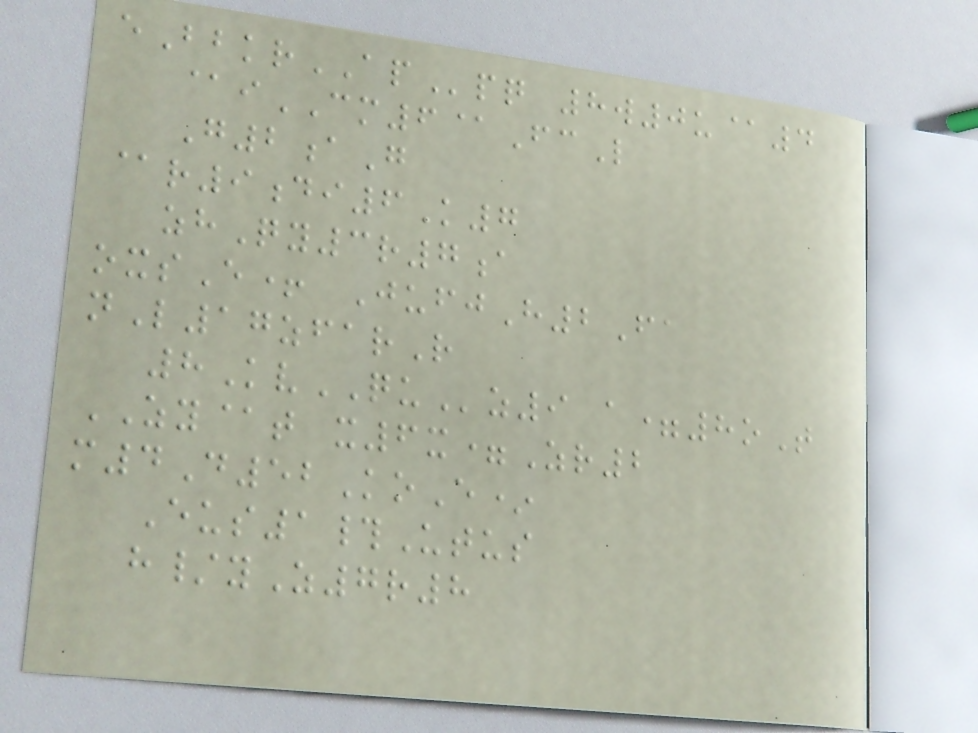eBbkrAPpq 8w0u@4
@iCM6@FcL
G2aG
@r9di6K7
zhQy3r7a
oxsE+ JufjH2Fa
nL17zfarR
8KvQUz9 a=8oT
ZY@t x6x=Zr2
m4D52KoE*
Eus1#Utus
h/yZ7r8
